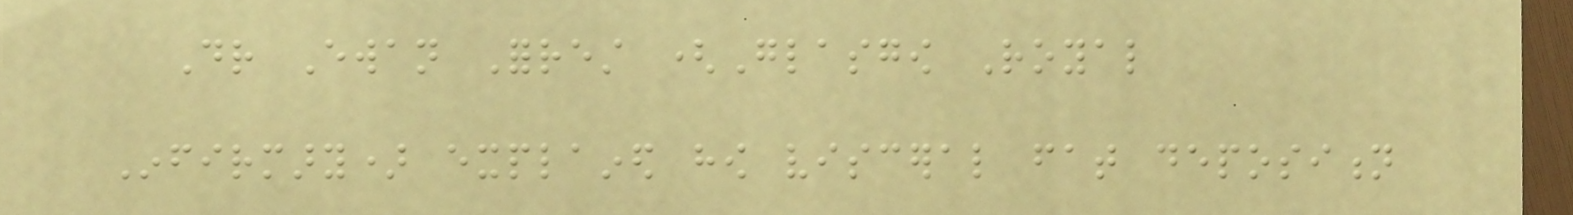Dr Ewan Forrest (Glasgow Royal
Infirmary) explained how visceral fat deposition
